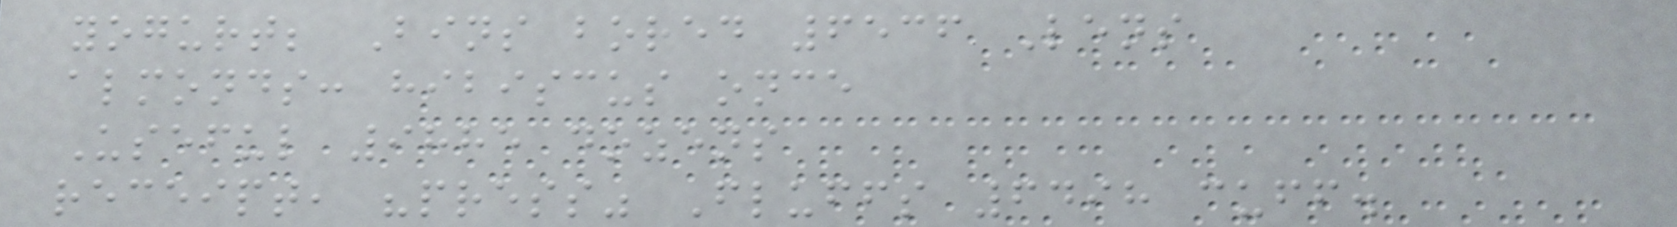yogurt; Bins bored 6536 Lens
almonds: hibiscus once
Useful 9885 dozens
receipt, "press" Fluffs 6498 cuff.
